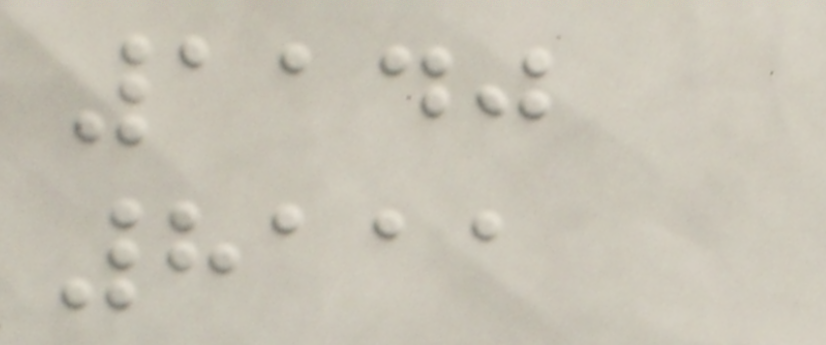1140
8111
